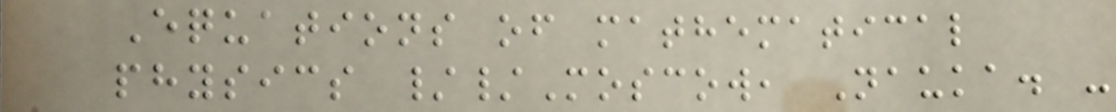Equations of mathematical
physics //Moscow, Nauka. -
